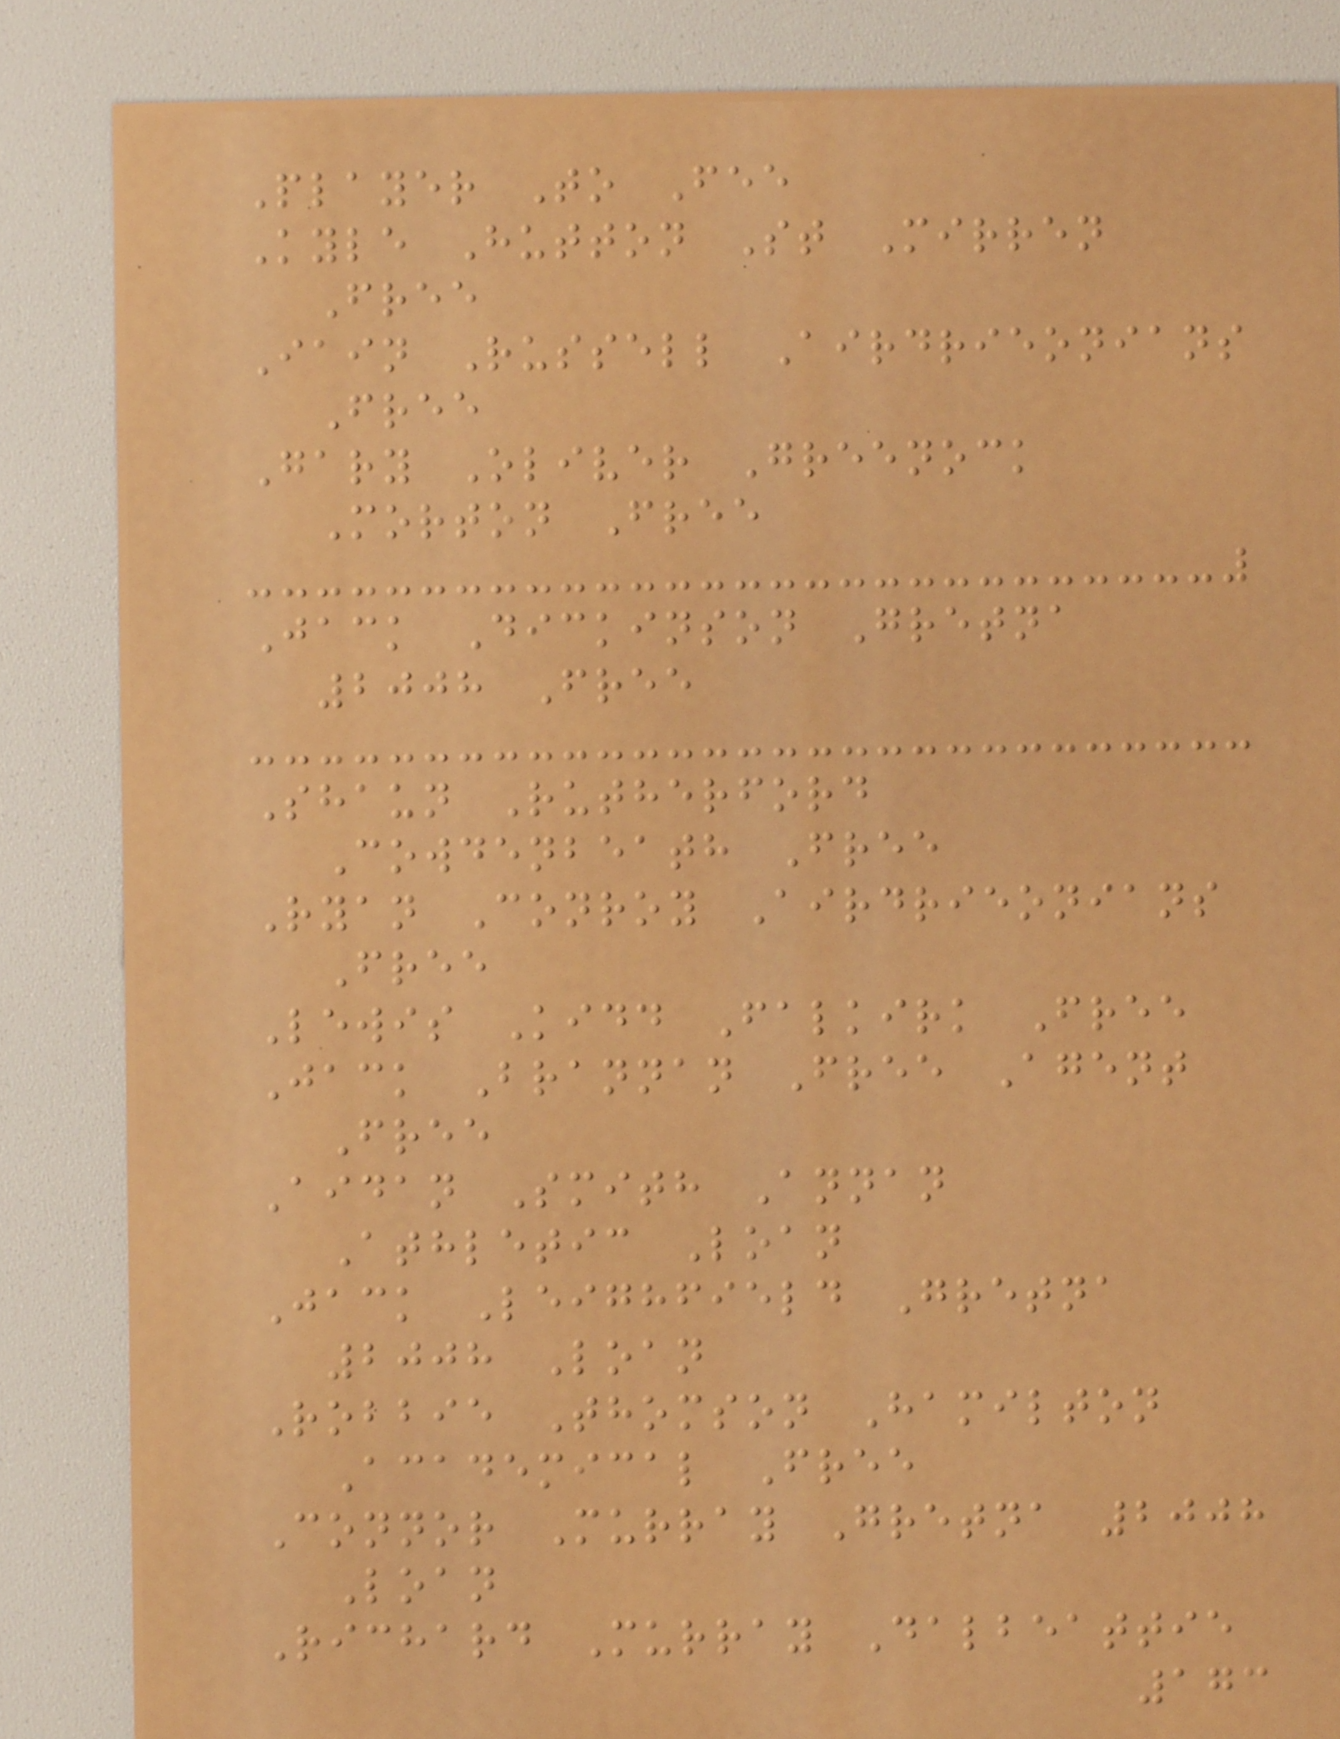Player To Fee
Kyle Hutton St Mirren
Free
Iain Russell Airdrieonians
Free
Gary Oliver Greenock
Morton Free
Jack Dickinson Gretna
2008 Free
Shaun Rutherford
Cowdenbeath Free
Ryan Conroy Airdrieonians
Free
Lewis Kidd Falkirk Free
Jack Brannan Free Agent
Free
Aidan Smith Annan
Athletic Loan
Jack Leighfield Gretna
2008 Loan
Robbie Thomson Hamilton
Academical Free
Connor Murray Gretna 2008
Loan
Richard Murray Dalbeattie
173
